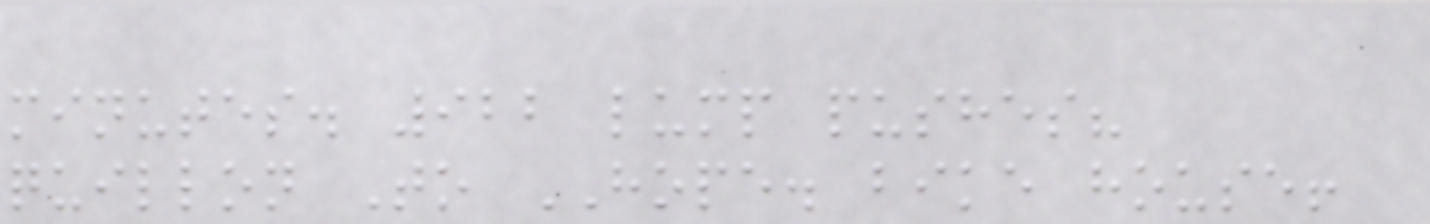minutes. 922 lump pushes?
quillon To HOPE. bike house!
